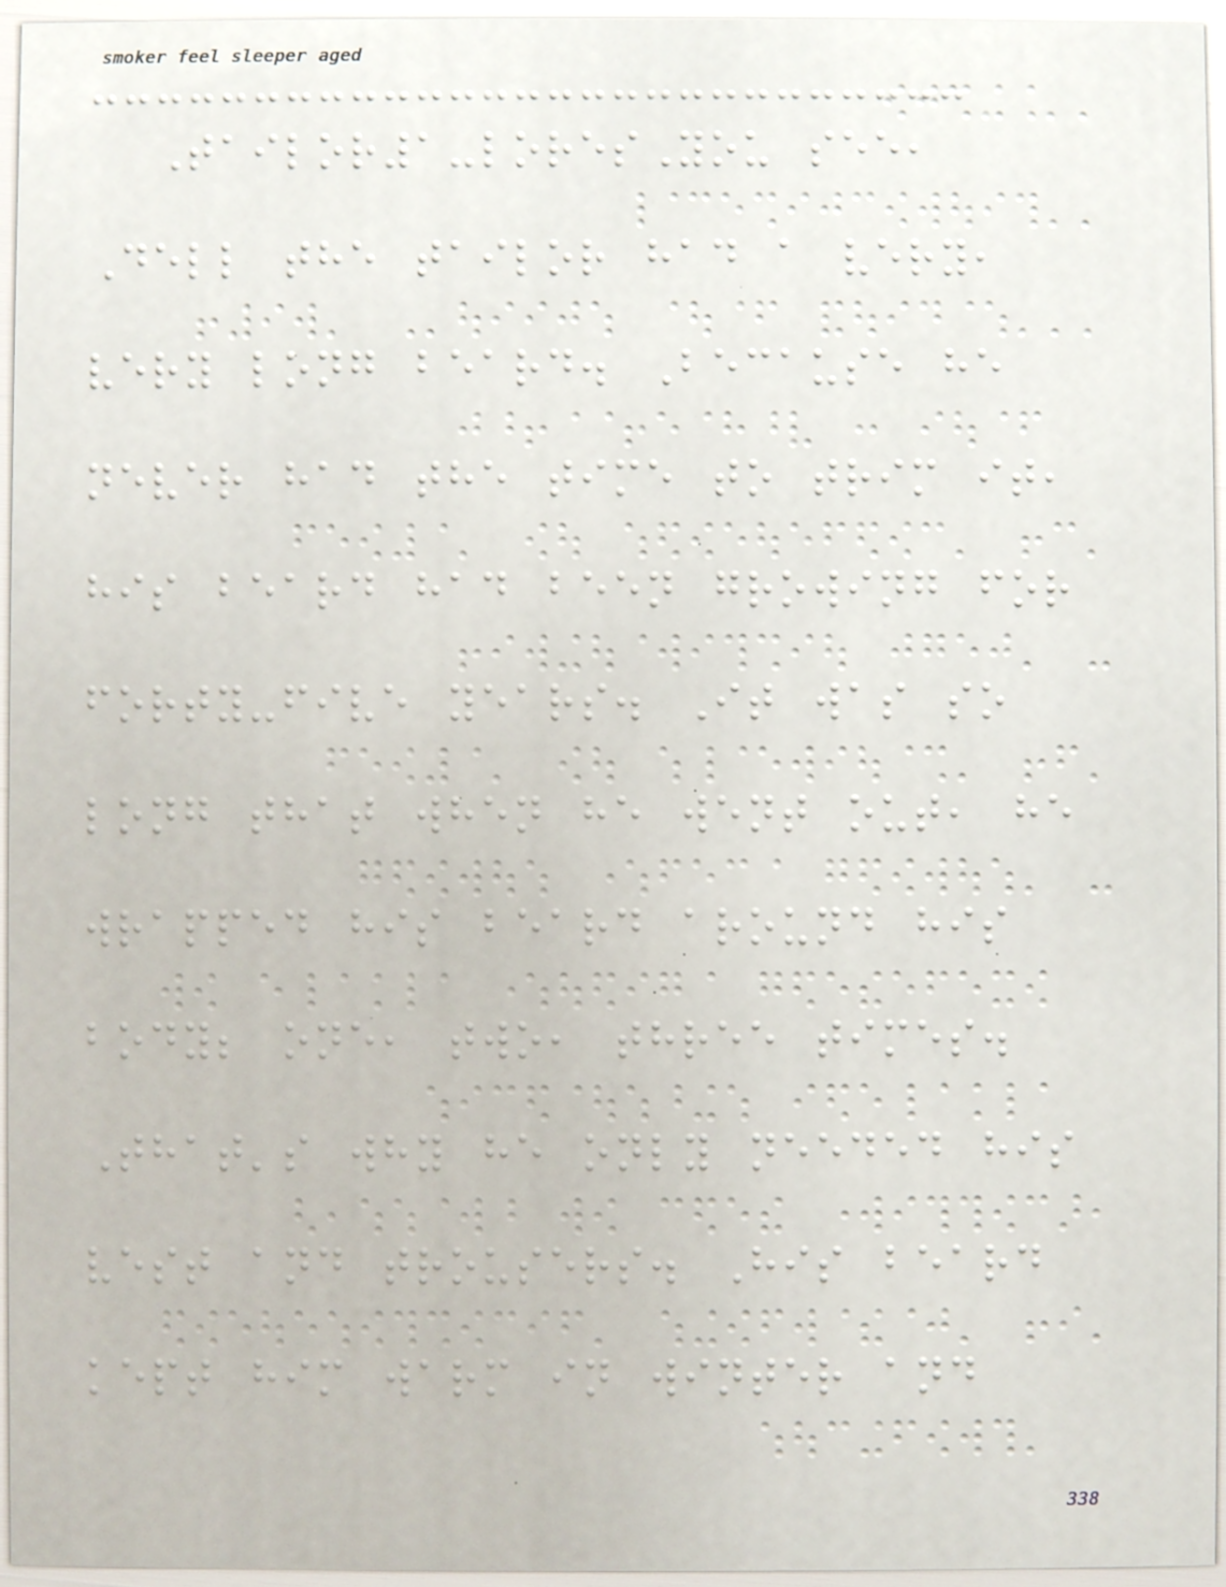Tailor1-loresYou see,
Dell the tailor had a very,
very long beard. Because he
never had the time to trim it,
his beard had been growing for
forty-five years. It was so
long that when he went out, he
wrapped his beard around his
body; one, two, three times.
That's why he only needed his
vest and trousers. His beard
kept him warm in winter and
